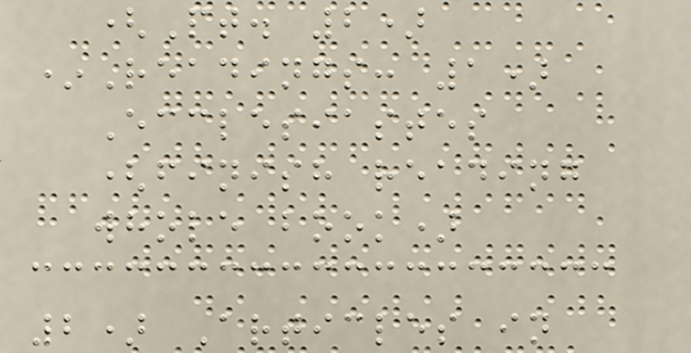(Pt. 2)
*Readings: 1)
Ecclesiastes
(finish reading
whole book)
2) Articles in
